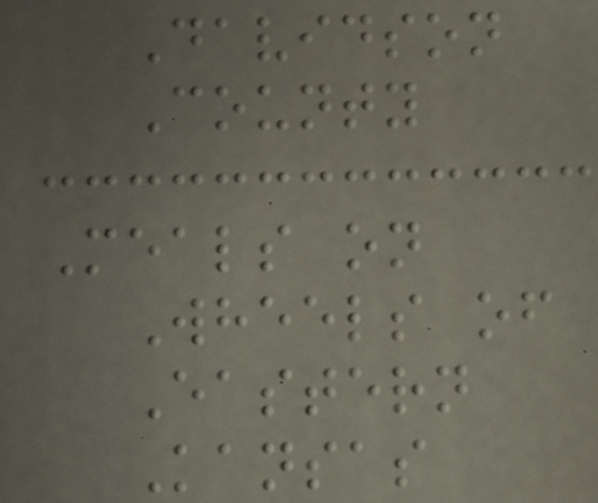Davidson
County
Meals on
Wheels of
Eastern
Kansas
